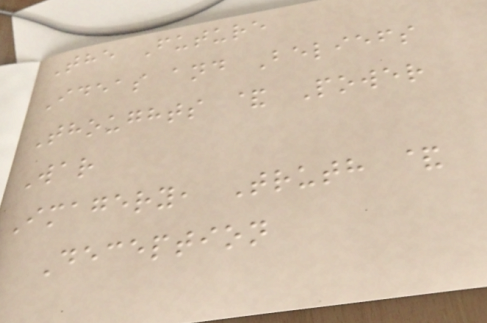The Future
Ideas and Beliefs
Thoughts & Power
War
Imagery, Truth &
Deception
